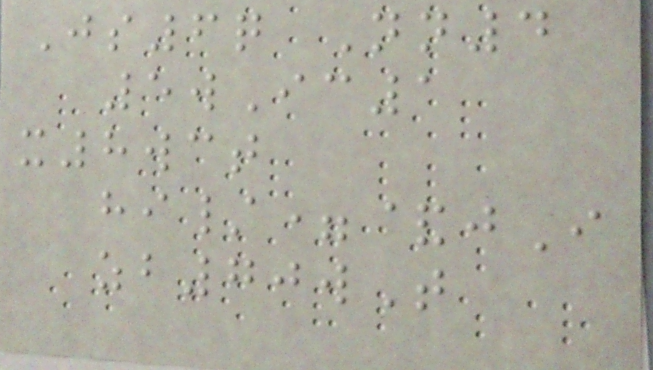Js6q Nn4
5wIc1
x8wct
hi/=&jI
zb70wT
